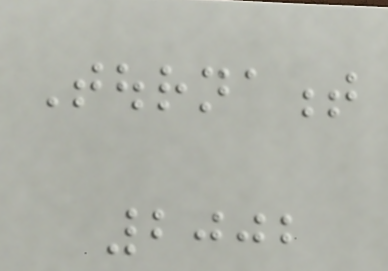Tournament
2002
